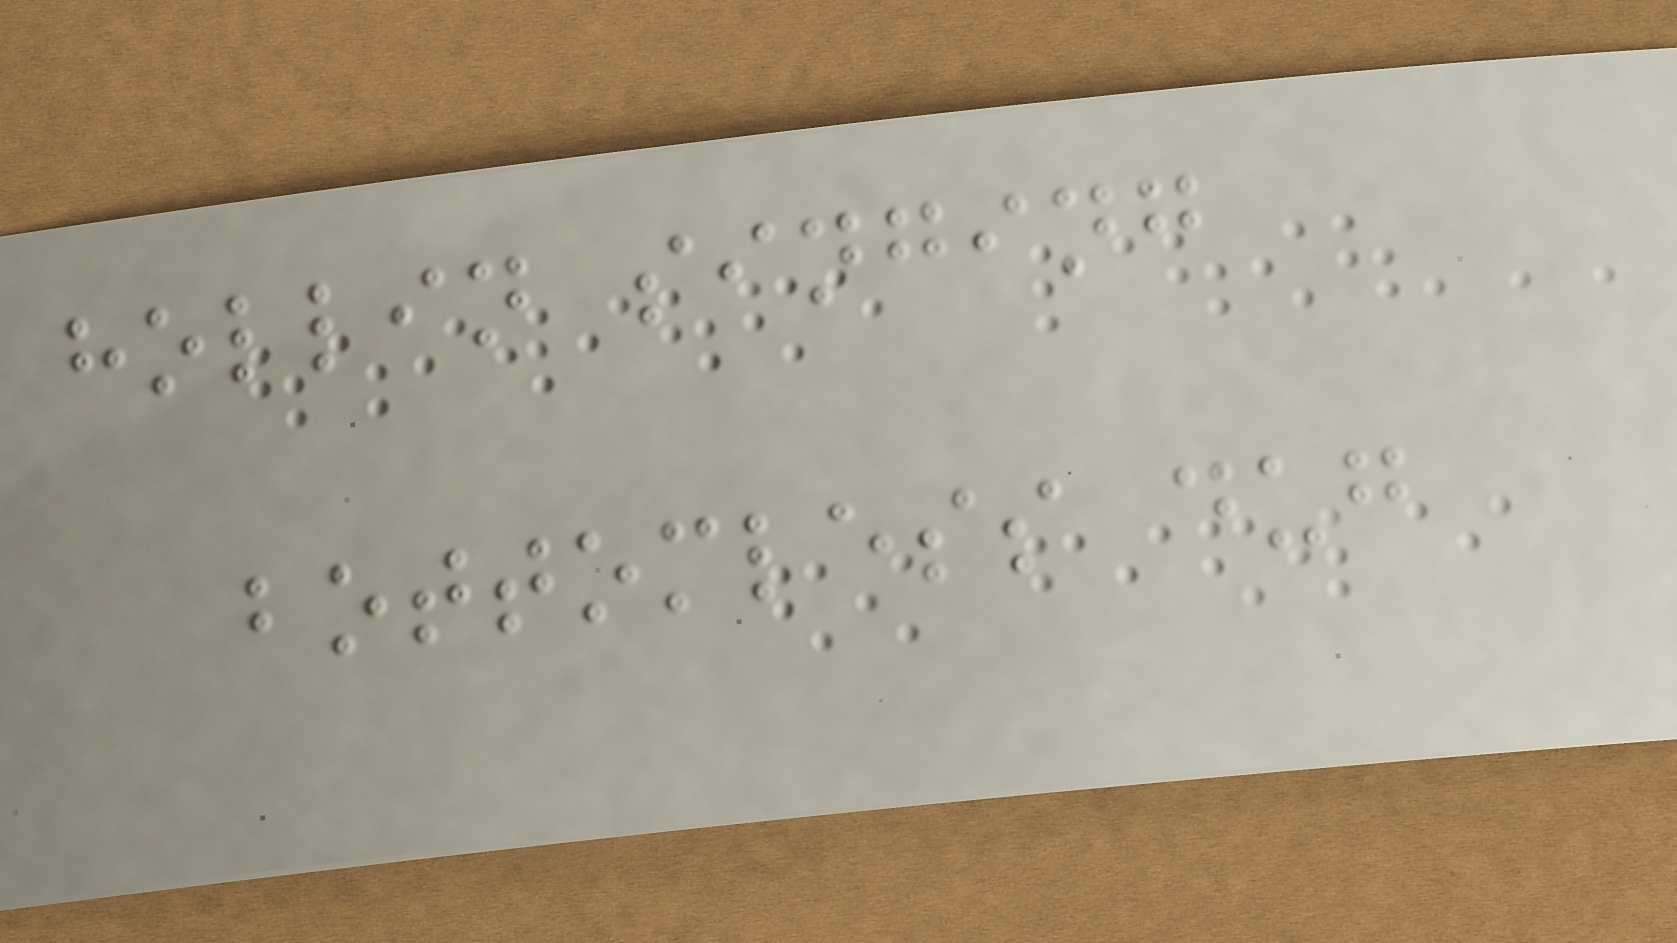hollin singing
bottomless dug
